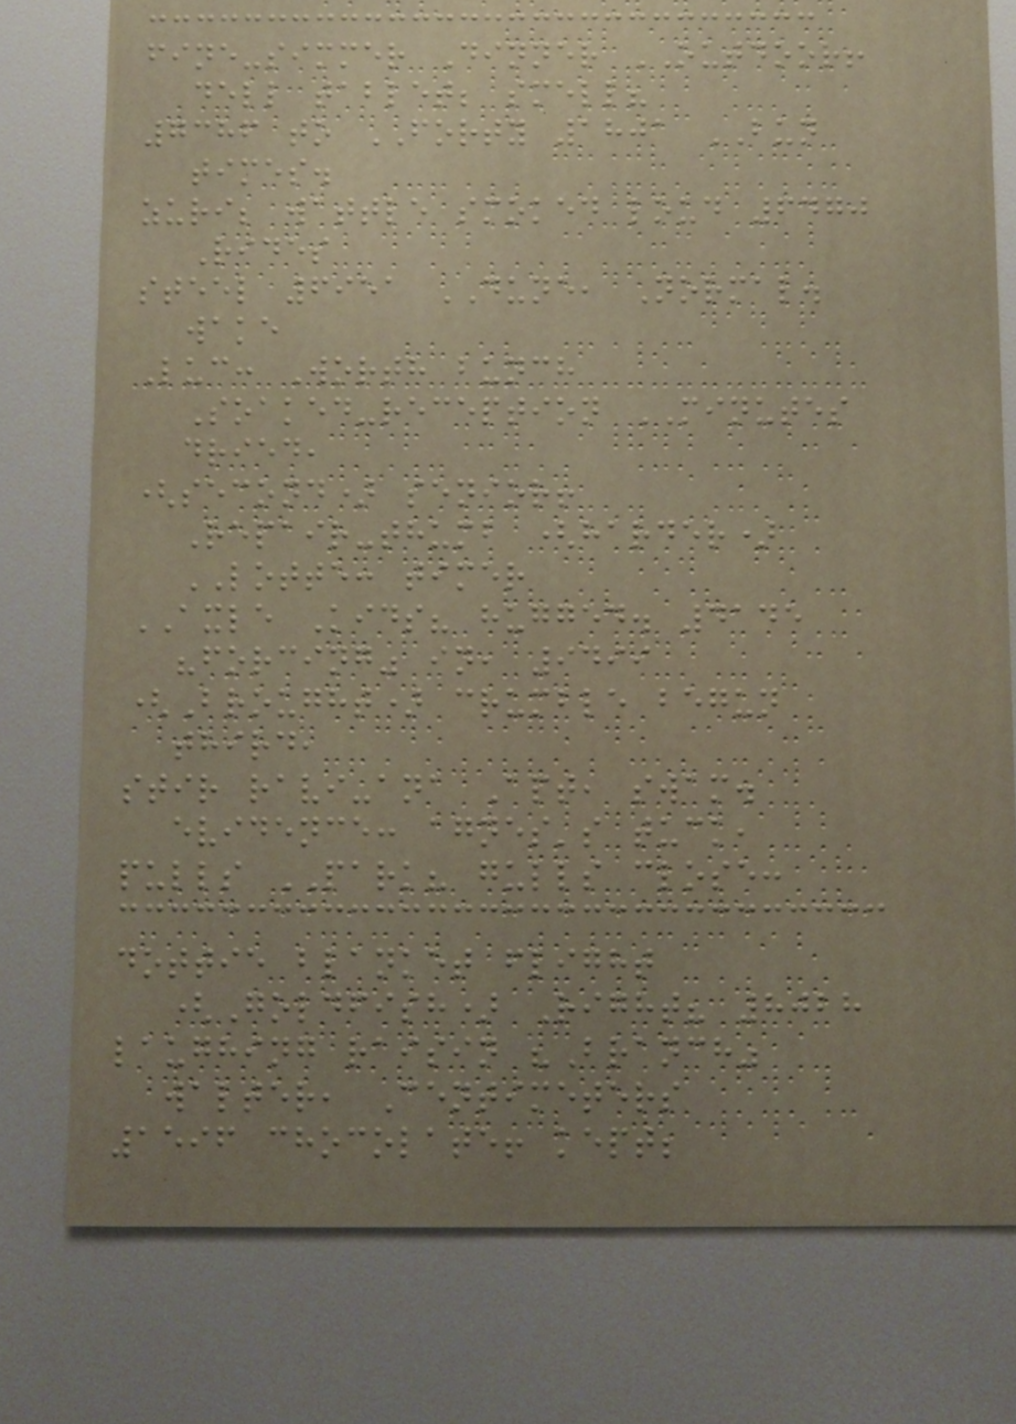fine-simmer Dinner OUTDOOR!
dell tablet; smell?
7386 to FORTY 1801 BUN
times.
zuri; wattle smoked loud 6470
Rides
steel 6951 DUNE, Normal.
wake
Luc: Worth bunch
Soaked-reception MINUTES
dried,
(second) senior!
Repair-thumb (harder)
LOTTE: timer
AXLE Kids? hugged. 4145
"forcing" in, 9499
(Brought) crumble begun
third,
stir ravi-ana Apt, swam.
evidence: agnes's tuck,
pulls PARK? gulls close:
dottie blanket flight
(Goldfish) Right? 8028
laughing raisin "Branch"
walter, Centimeters
1596 chocolate! kept;
